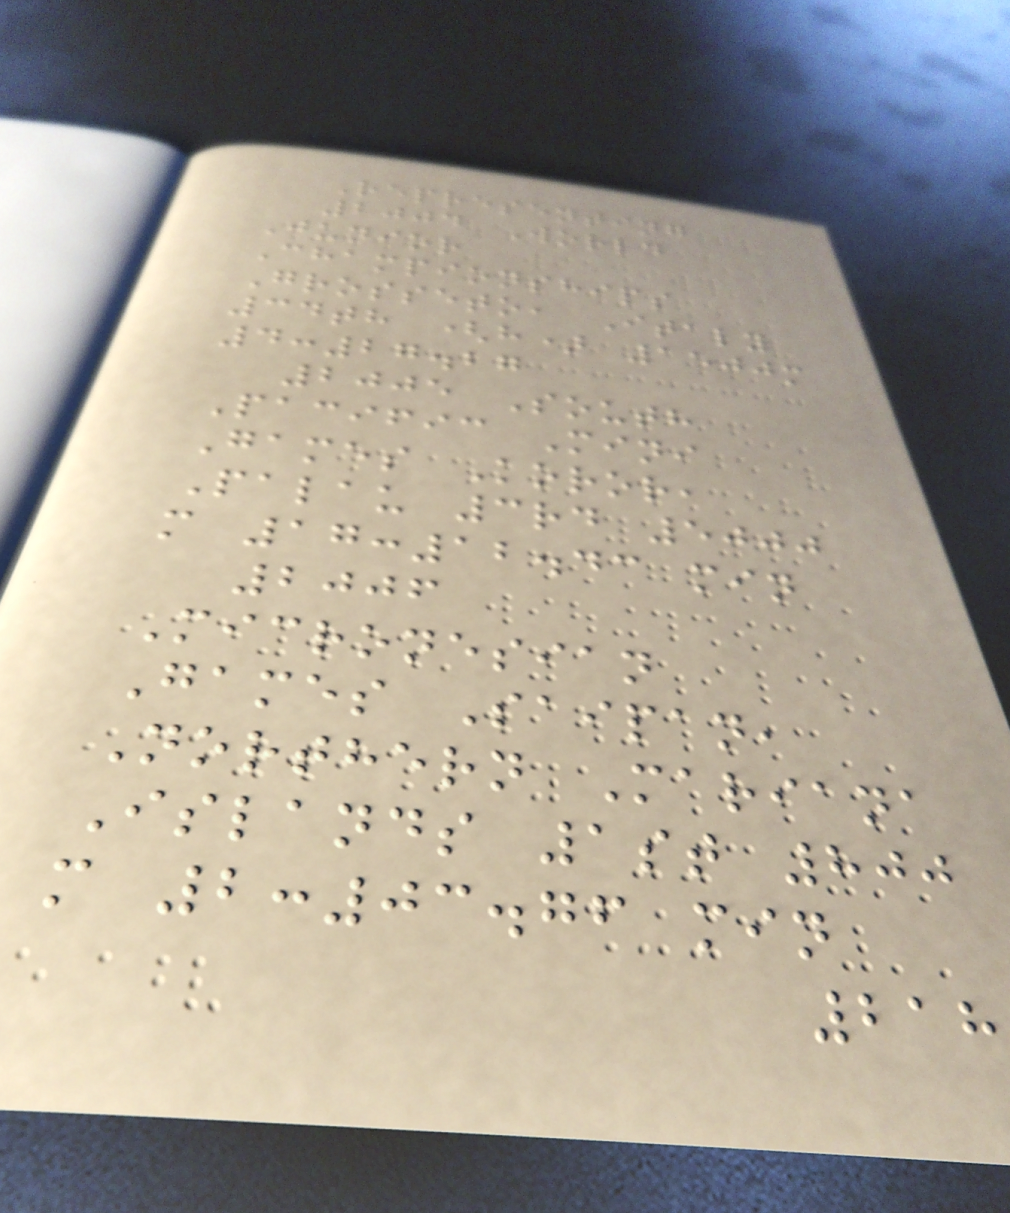Representing
2004 World
Junior
Championships
Grosseto, Italy
34th (h) 1500m
4:27.27
2005 South
Pacific Mini
Games Koror,
Palau 3rd 5000
m 17:12.43 min
2006
Micronesian
Games Saipan,
Northern Mariana
Islands 1st 800
m 2:03.76 min
218
